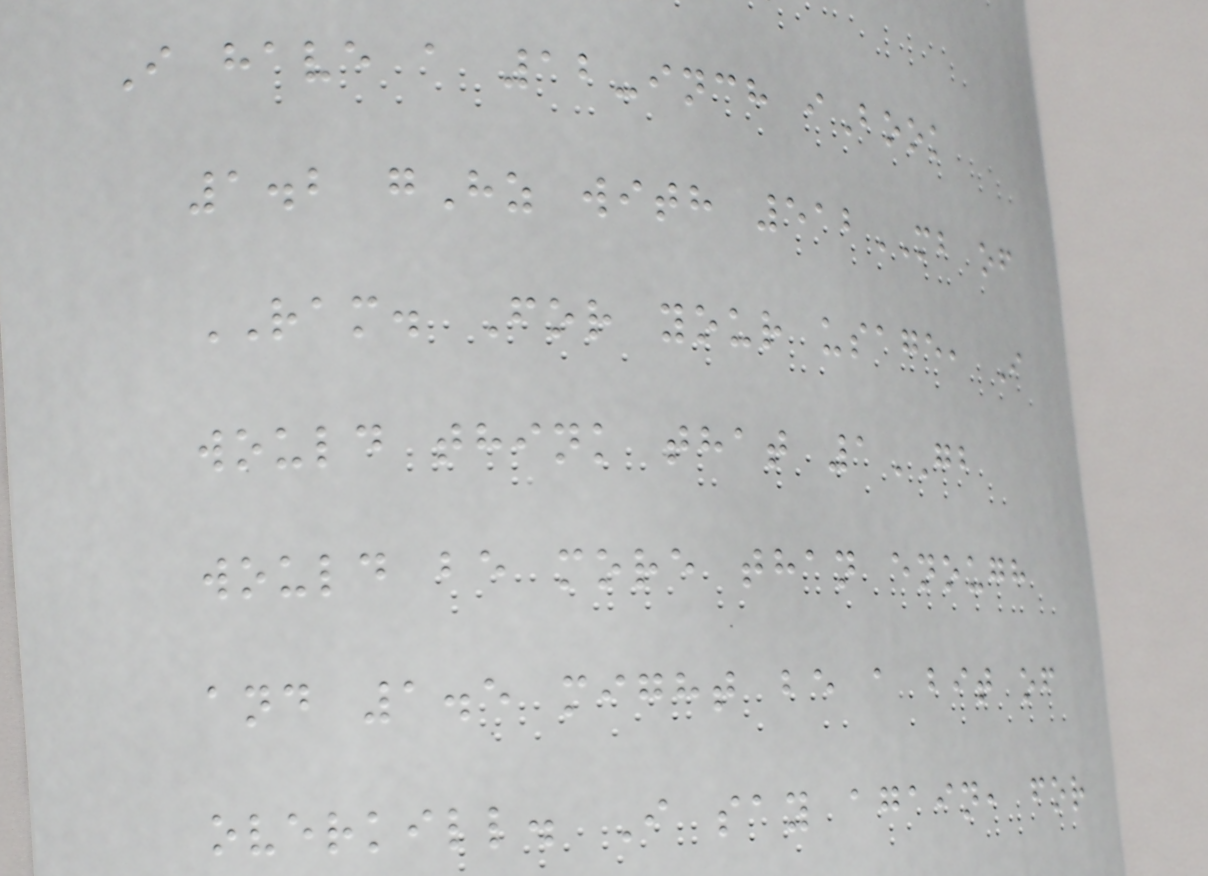I have a 12-inch iBook
1.2 gHz with 512MB of
RAM. For your usage, I
would think that 1GB
would be more than enough
and 1.5 might be a bit of
overkill. I say again, for
